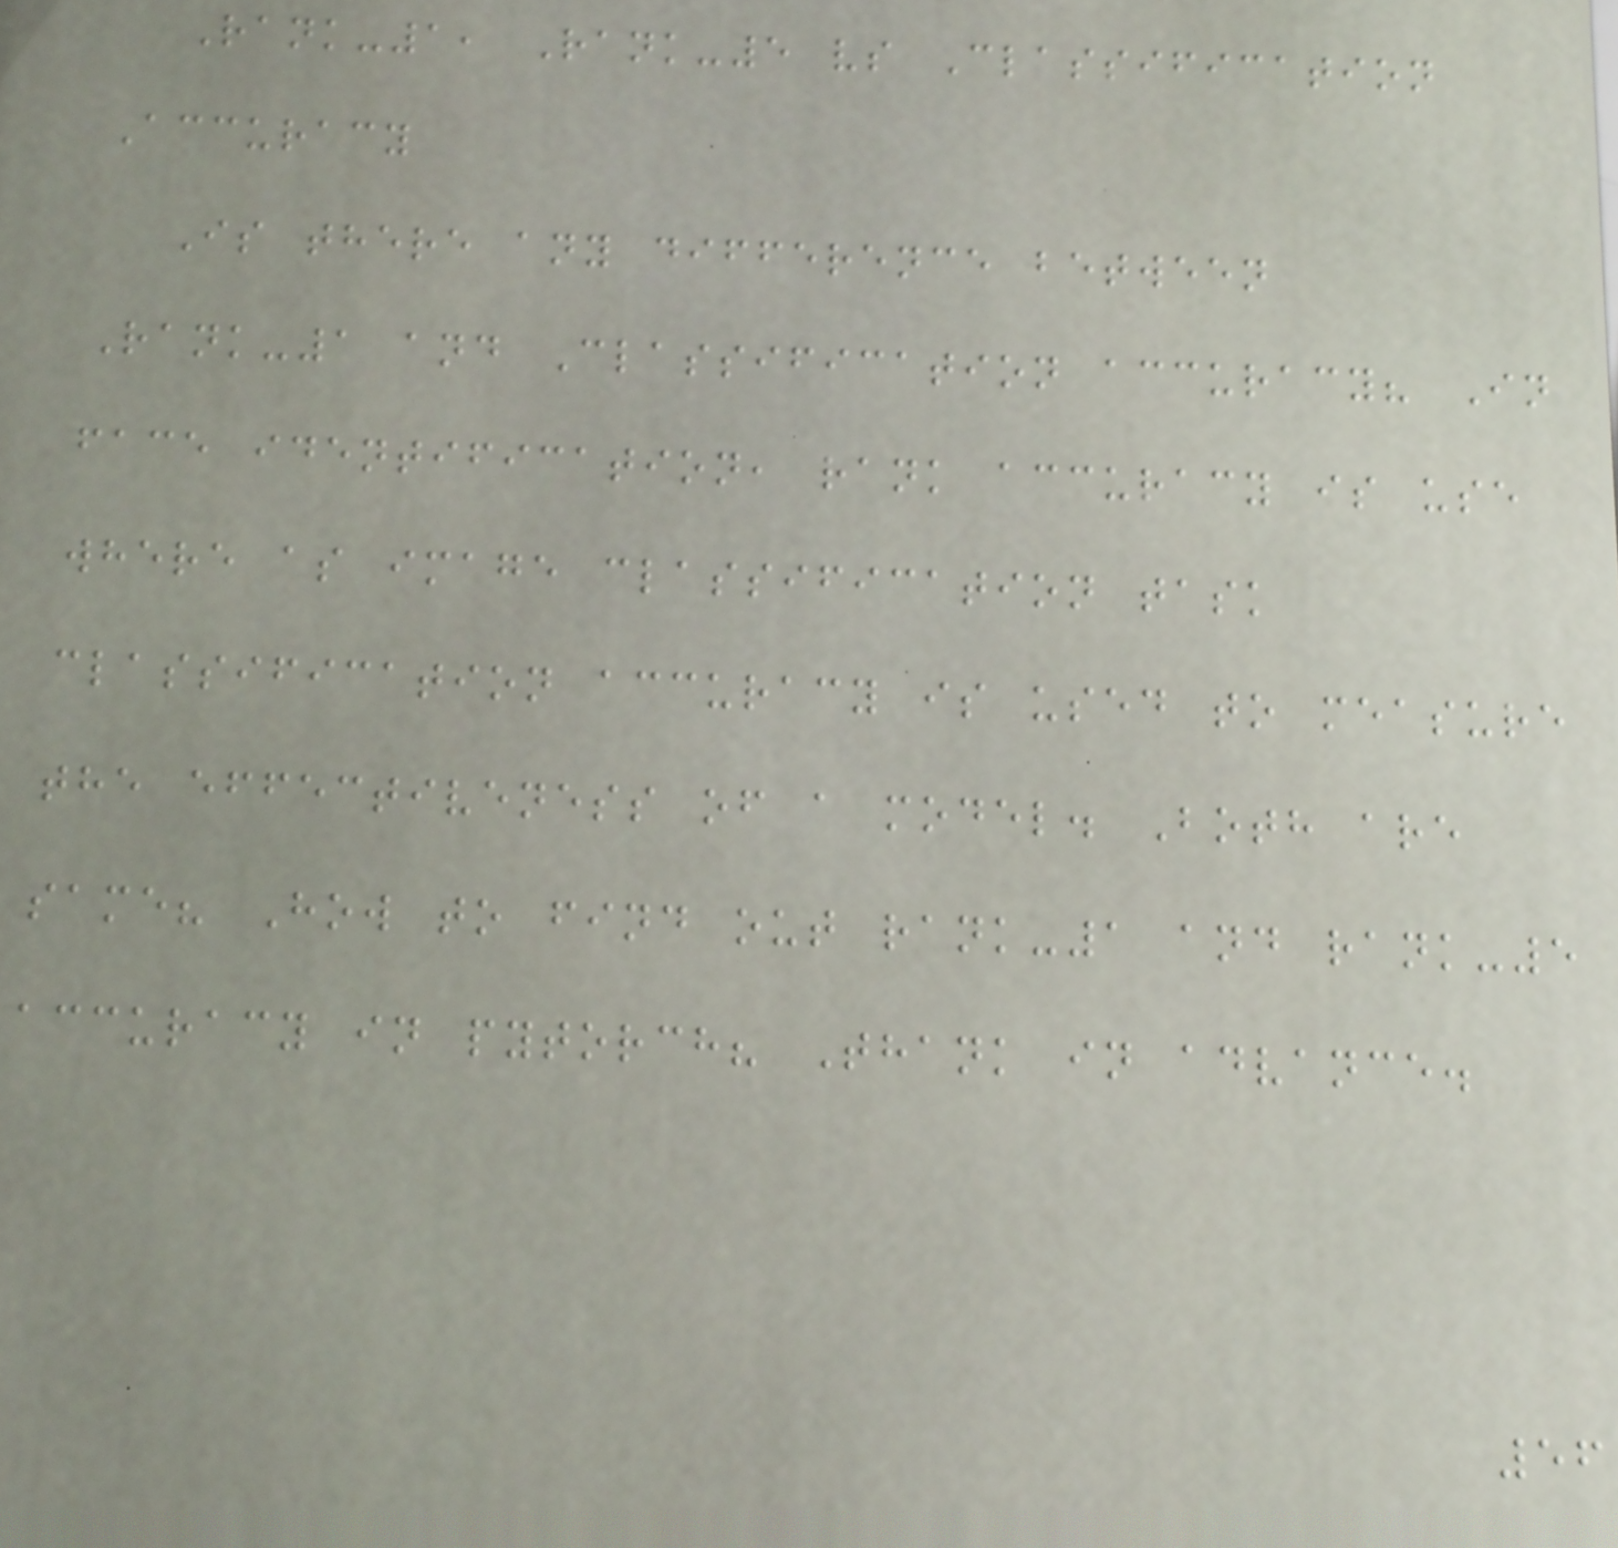Rank-1, Rank-5 vs Classification
Accuracy
Is there any difference between
Rank-1 and Classification accuracy? In
face identification, rank accuracy is use
where as image classification task
classification accuracy is used to measure
the effectiveness of a model. Both are
same? How to find out rank-1 and rank-5
accuracy in pytorch? Thank in advance.
56
